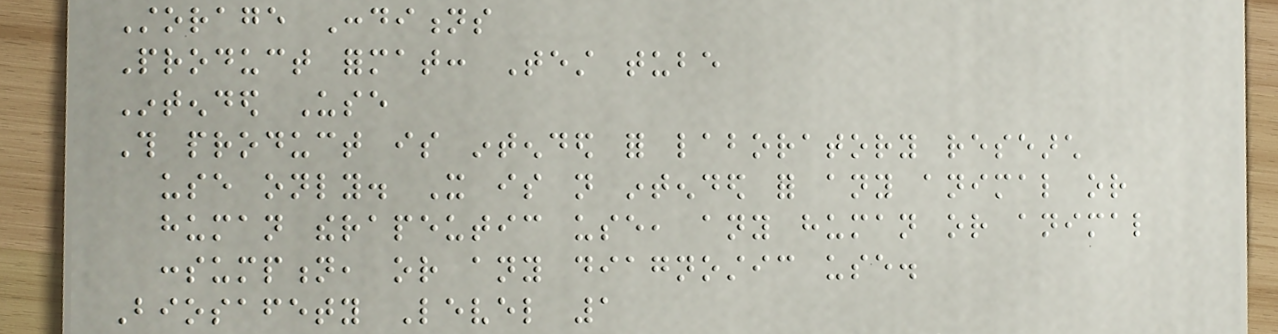Storage Conditions
Product format: Test tube
Intended Use
This product is intended for laboratory research
use only. It is not intended for any animal or
human therapeutic use, any human or animal
consumption, or any diagnostic use.
Biosafety Level 1
